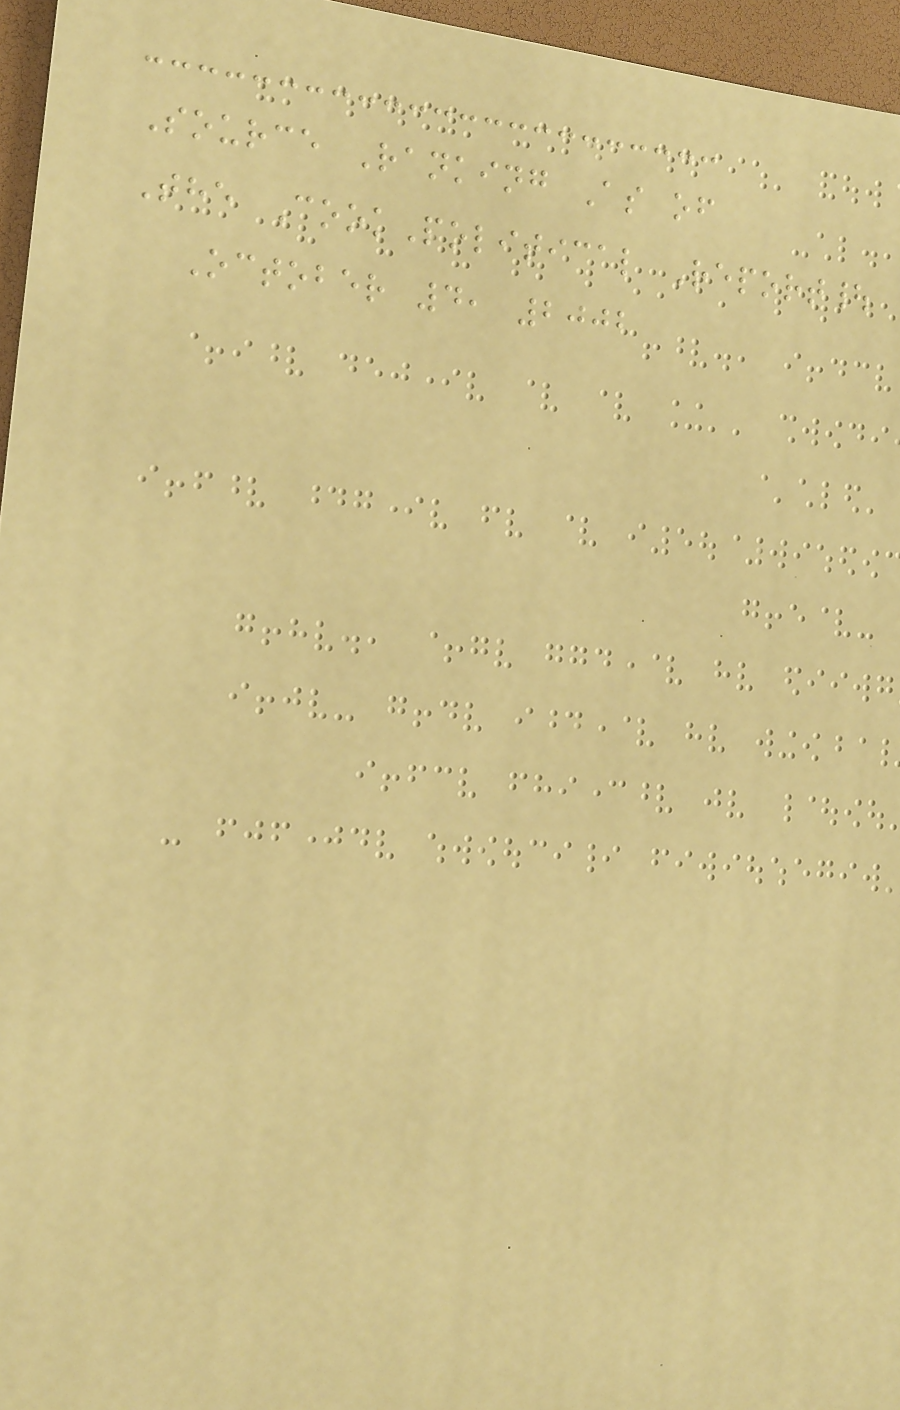Source Ranking As of
The CookPolitical Report|
October 4, 2002
